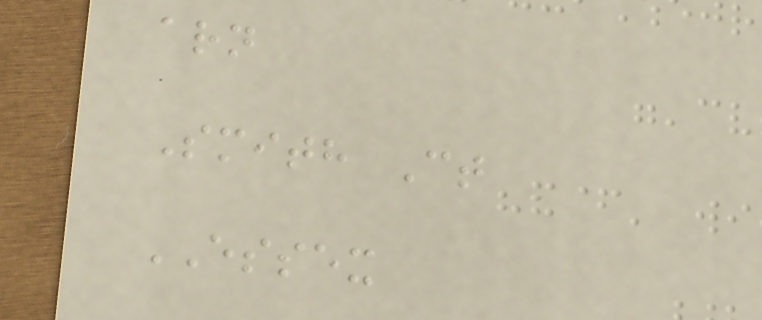arn
Smith Ct
ESSEX
